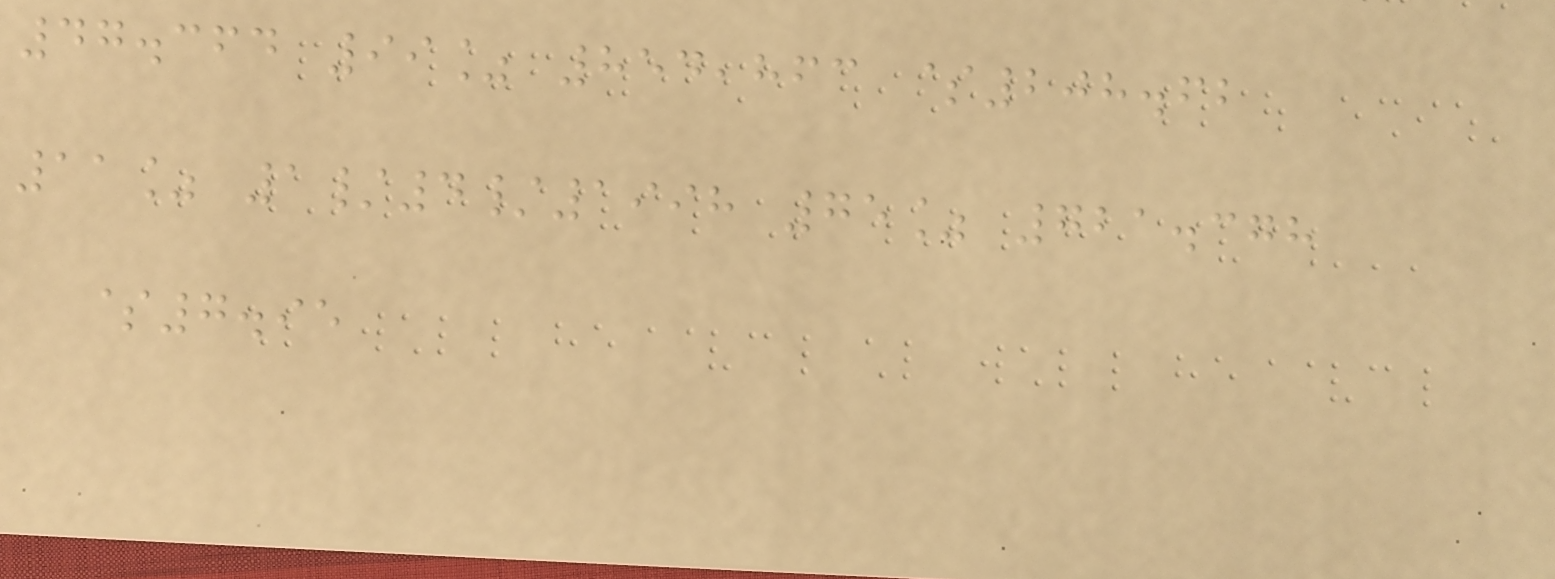47.364 99% 854,863 $208.62
11% 1/4/1998 75% 721.378
$7.95
